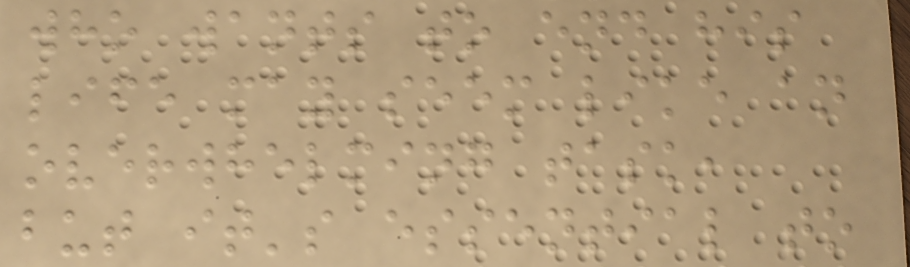who wants to end his
life may seem like an
overwhelming task,
but it's essential to
